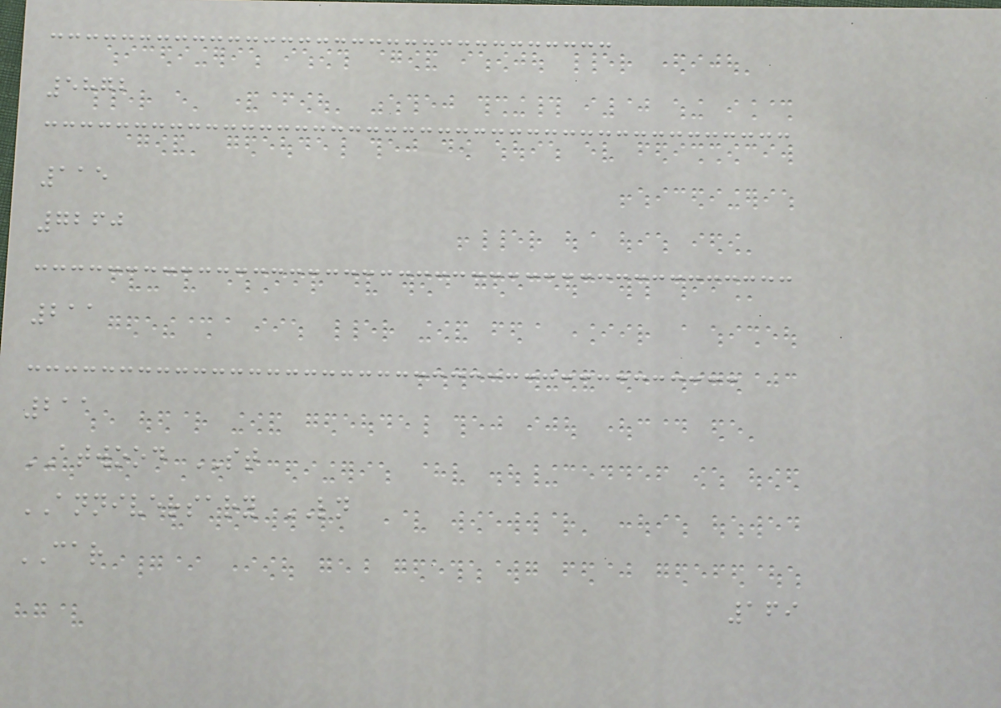5872
115
7260
211
211
ATWOOD ST
ANNIVERSARY LN
CAR
169
